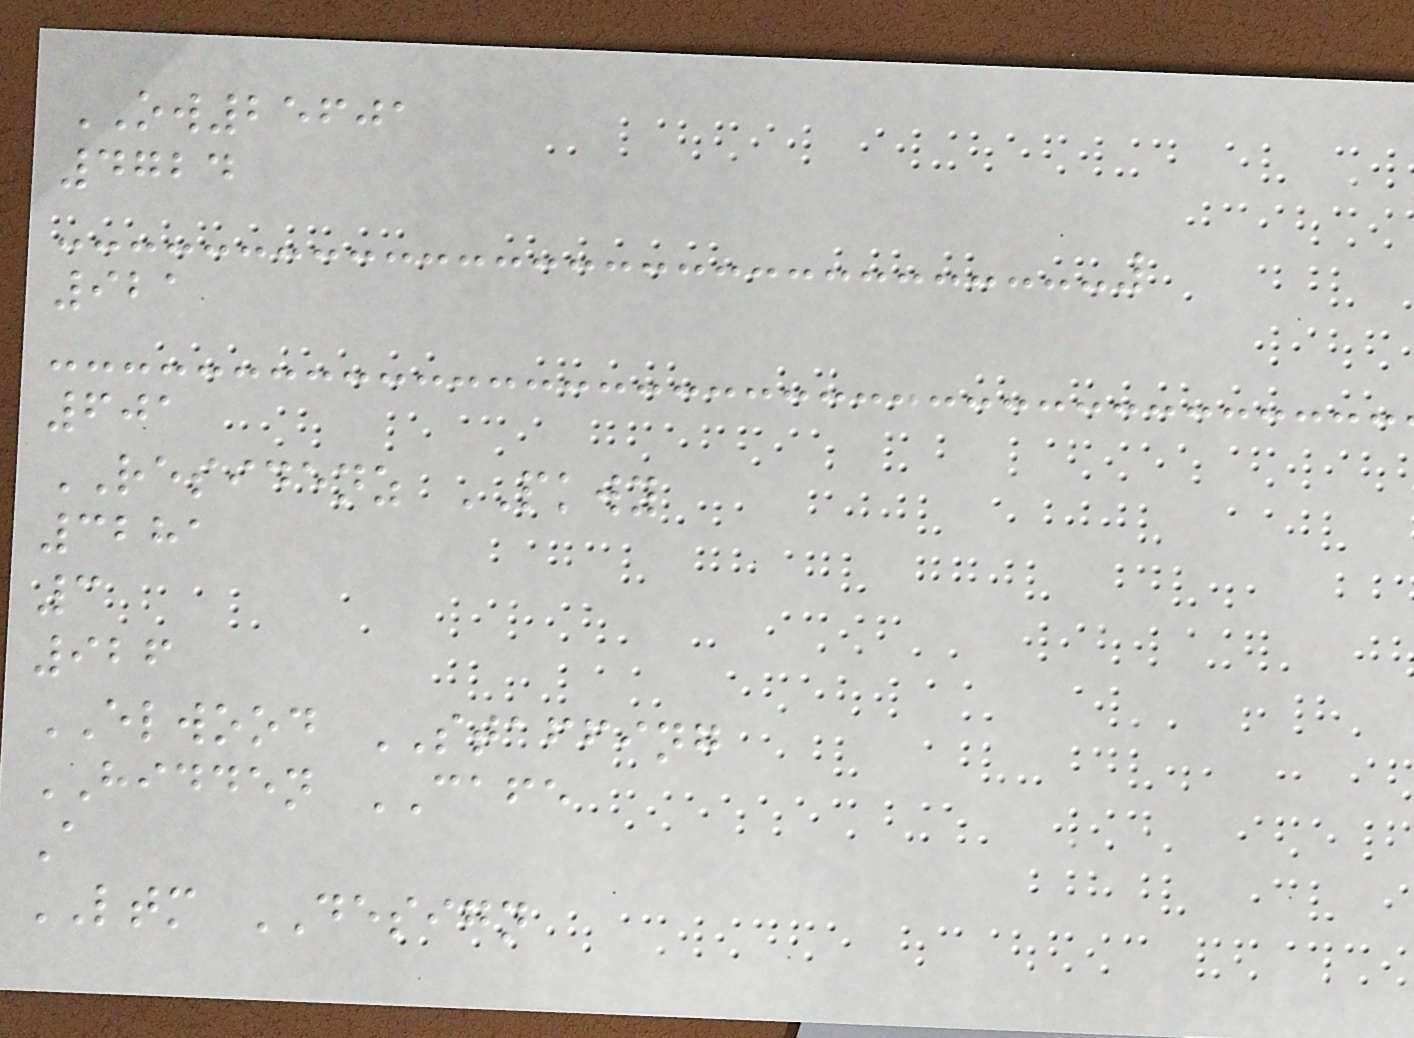OW25601
4724
921
601
RESIDENZ PKWY
3281
3
926
ELWOOD STAFFING
HIDDEN CAFE
A
LTM DESIGN
